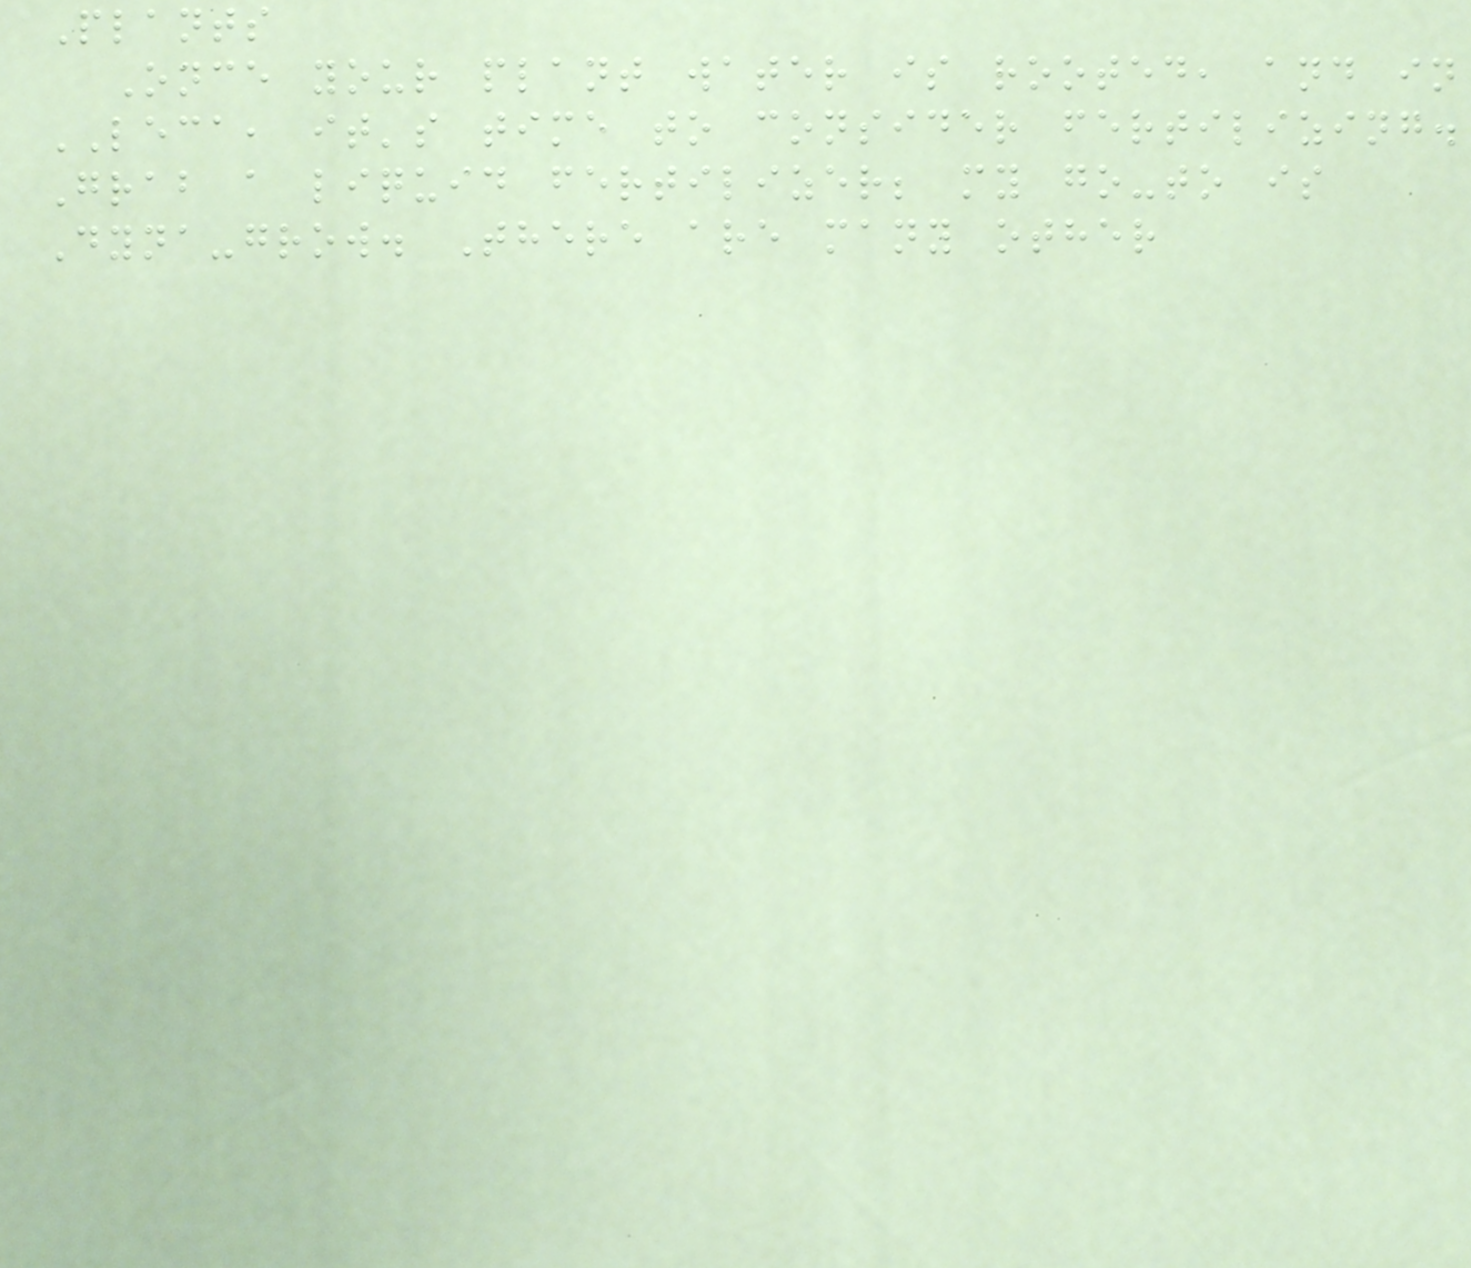Plants
Once your plant water is rooted, and in
LECA, it's time to consider fertilizing.
Grab a liquid fertilizer; my go-to is
Dyna-grow. There are many other
